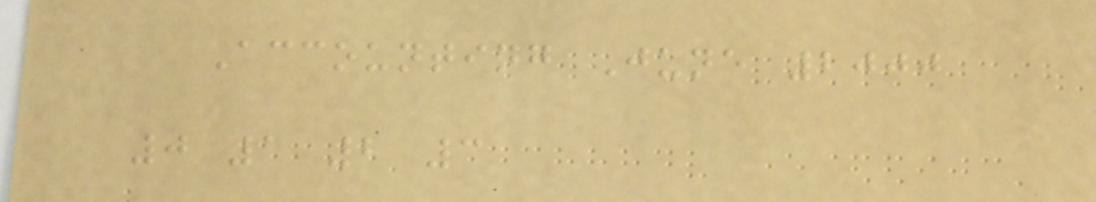Accounting June 2000
0 1 2 3
